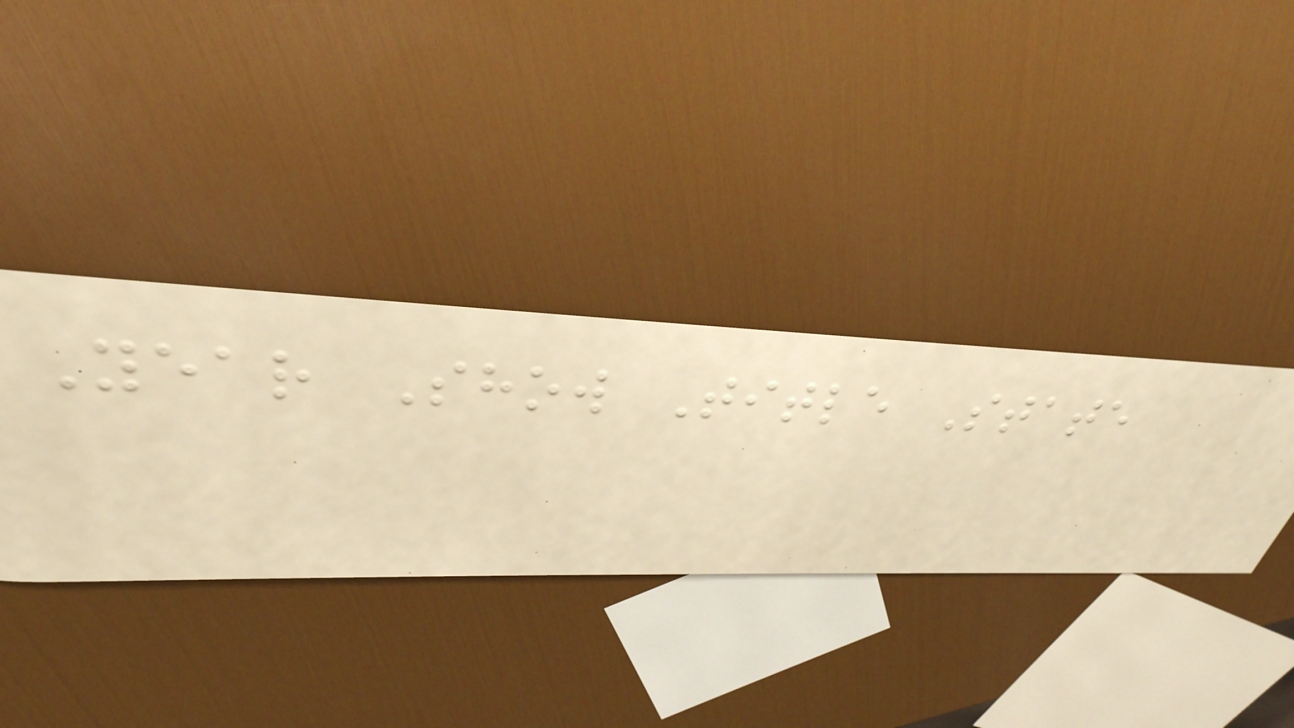Year Show Title State
